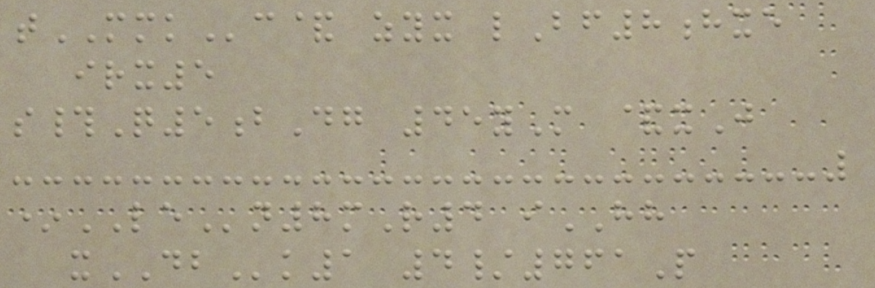tMMKc& zyx lBf8hxe
irx5
s#Q5bDg 45yM &xJ
*LEn8mR4 iHH
xDBk1 4/761P
